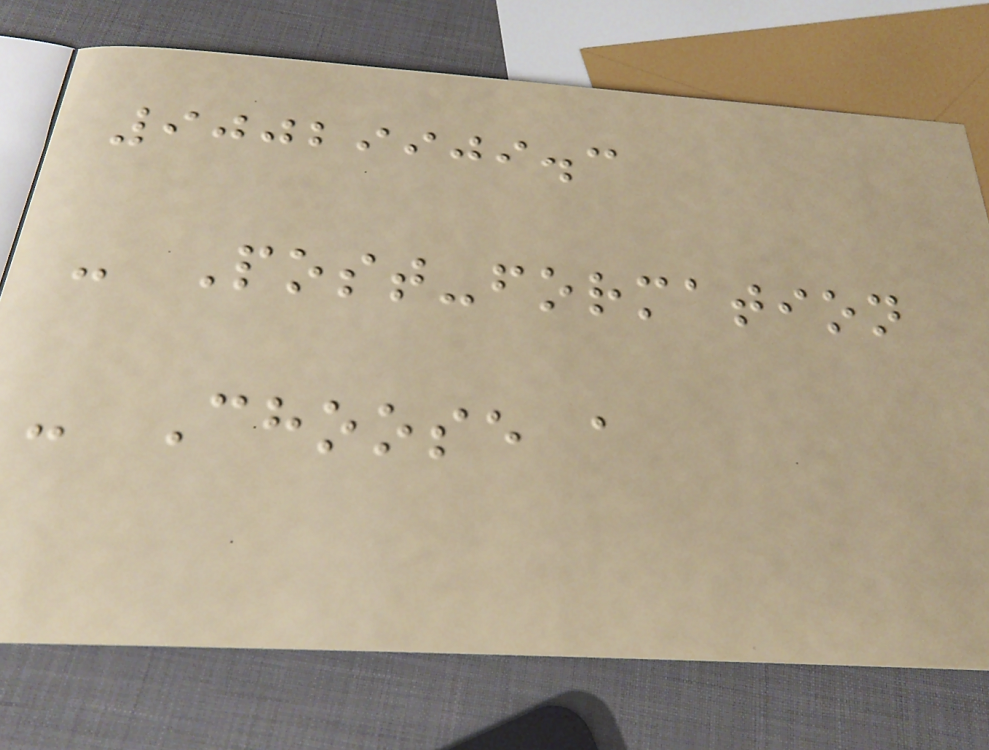90029909.3
- Post-formation
- Choose a
